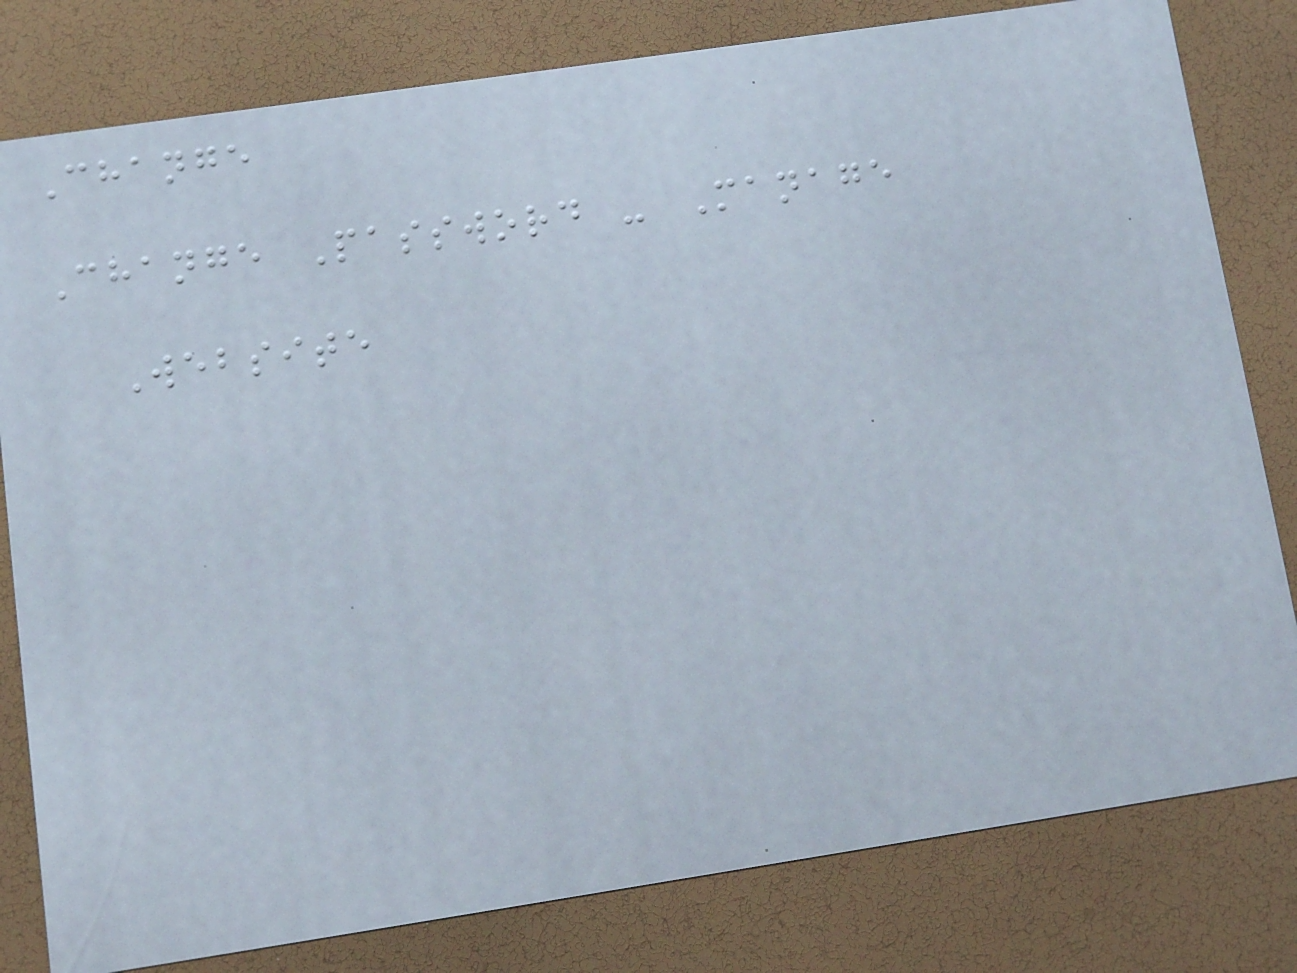Change
Change Password - Manage
Website
